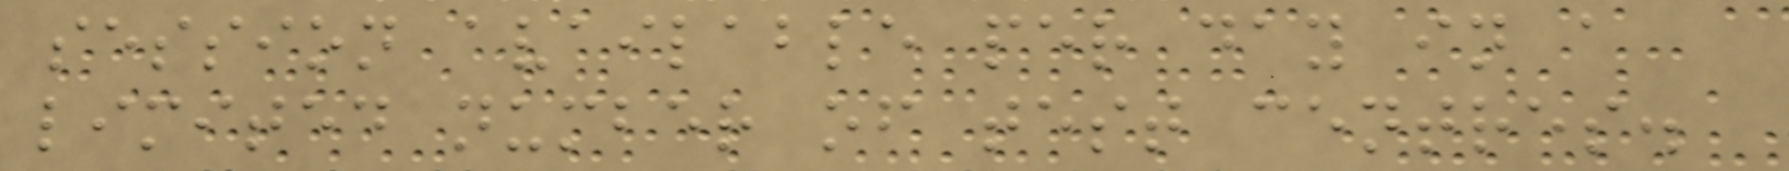session available per day in a
limited number of test centres.
